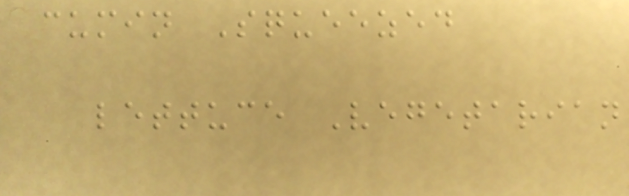cumin Squeezed
lettuce Vegetarian
